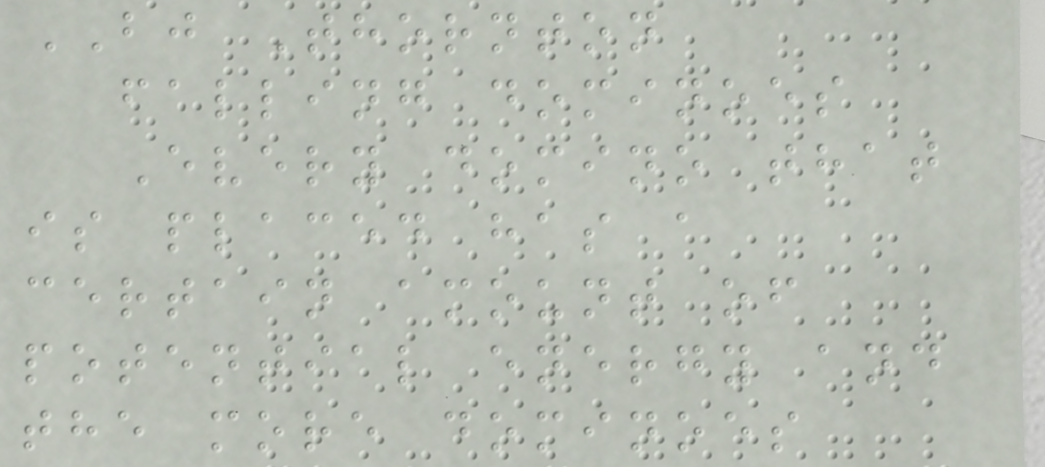BJ Thornton
falling dominoes
Every domino that
is placed has a
certain amount of
potential energy and
the more dominoes
